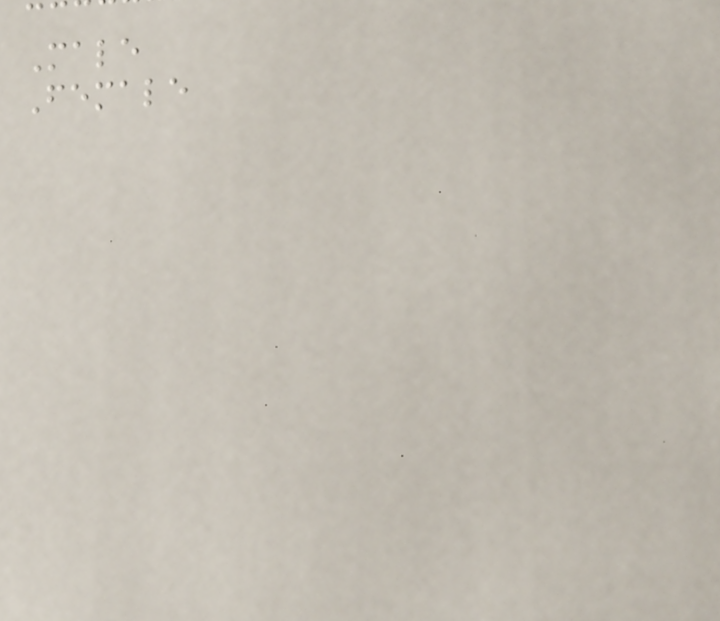Male
Female
